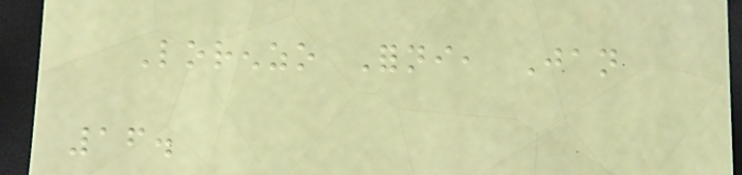Lorenzo Forni, Jan
16.
